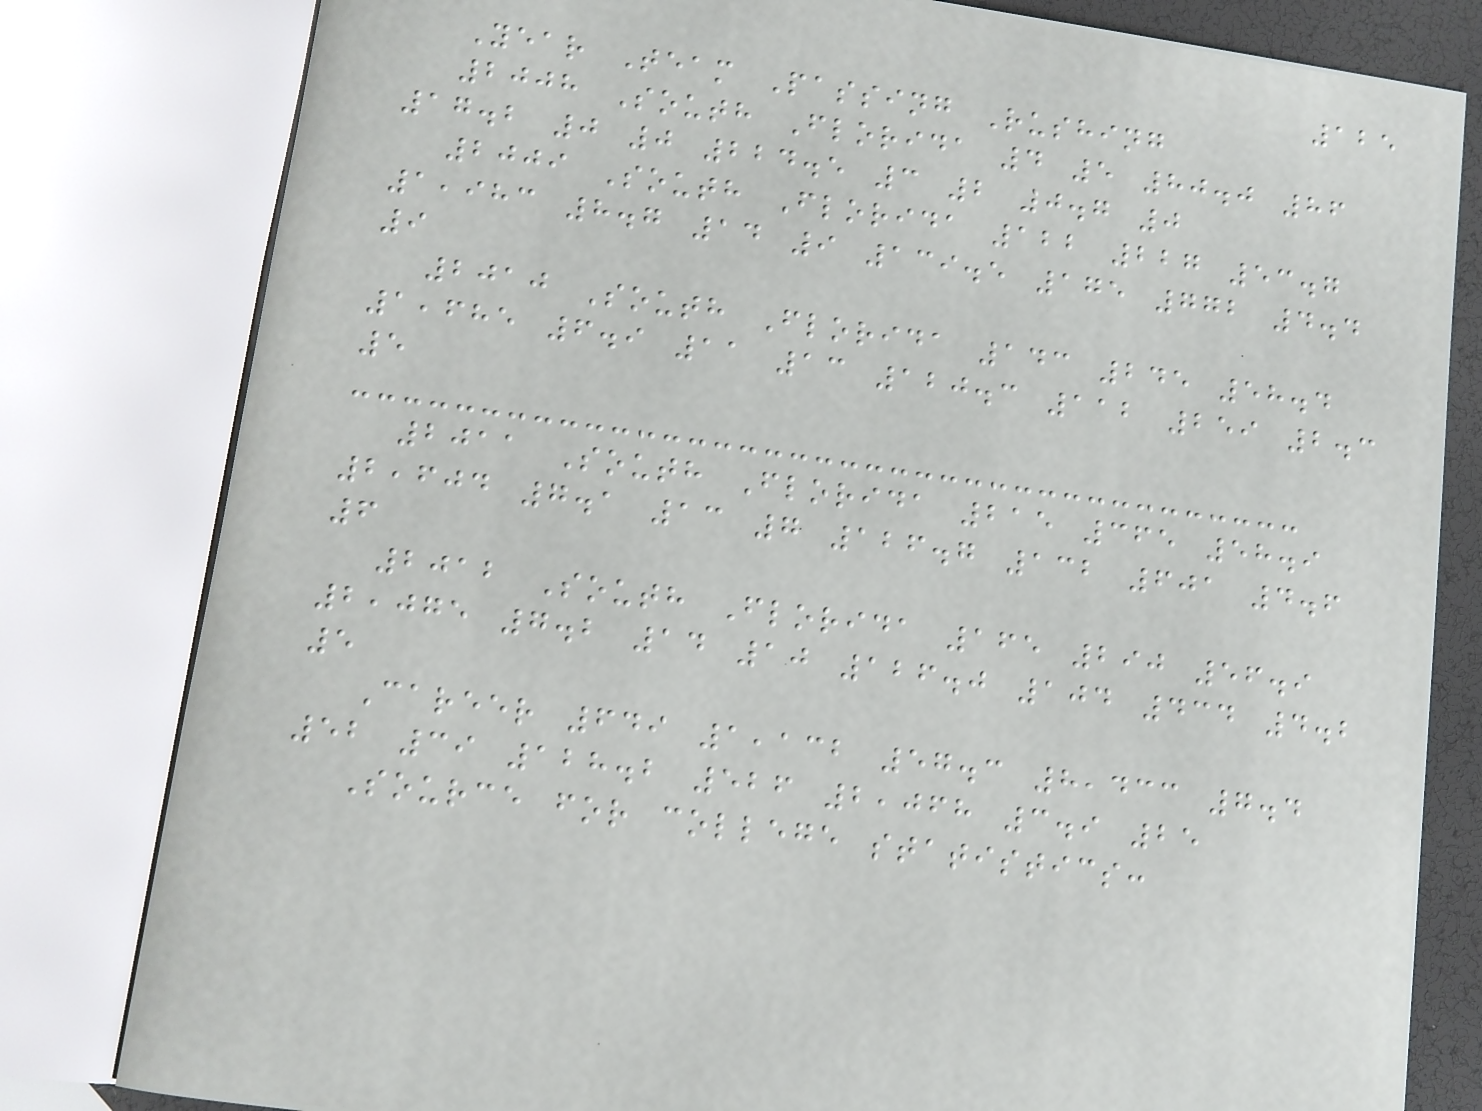125
Year Team Passing Rushing
2008 South Florida 4 5 80.0 86
17.2 0 0 224.5 3 2 0.7 0
2009 South Florida 122 227 53.7
1,983 8.7 14 9 139.5 175 772 4.4
9
2010 South Florida 143 245 58.4
1,685 6.9 11 13 120.3 112 259 2.3
5
2011 South Florida 215 365 58.9
2,604 7.1 13 7 126.7 132 601 4.6
6
2012 South Florida 165 290 56.9
2,075 7.2 14 10 126.0 104 434 4.2
5
Career 649 1,132 57.3 8,433 7.4
52 39 128.2 526 2,068 3.9 25
Source for college statistics:
